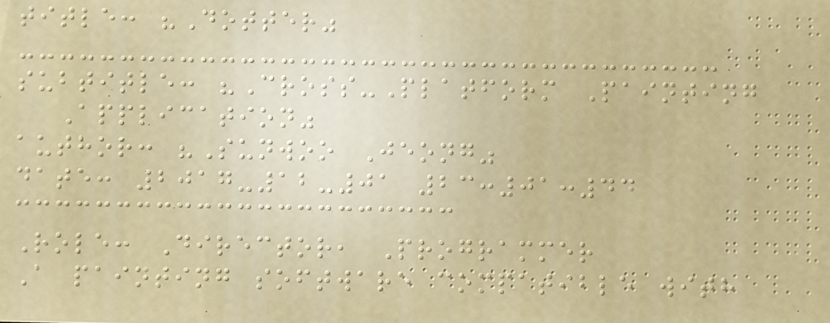title: "Dotter"
subtitle: "Cross-Platform Painting
Application"
author: "Sunwoo Jeong"
date: 2017-12-01 23:01:44
Role: Director, Programmer
A painting software compatible with
